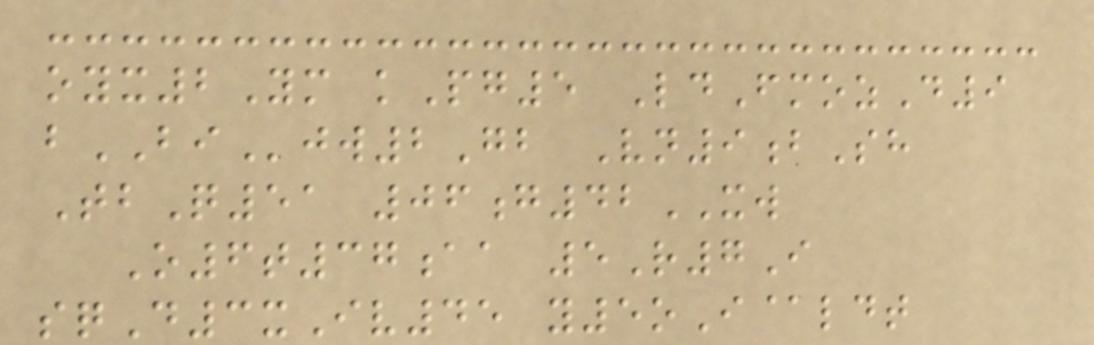oyx2Ym kPg5 LdFmozD9
bBIjw2Gb Vn9bSh
TbQ51 06g42XW
O6t37aa 5R7I
sqD3xIv45 y5oI@ldt
